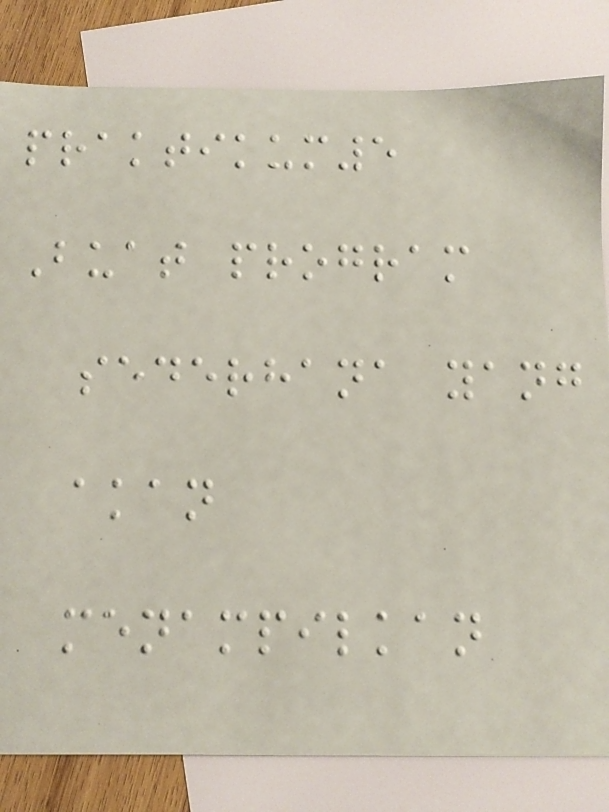praktikum5
Buat program
sederhana yang
akan
menampilkan
